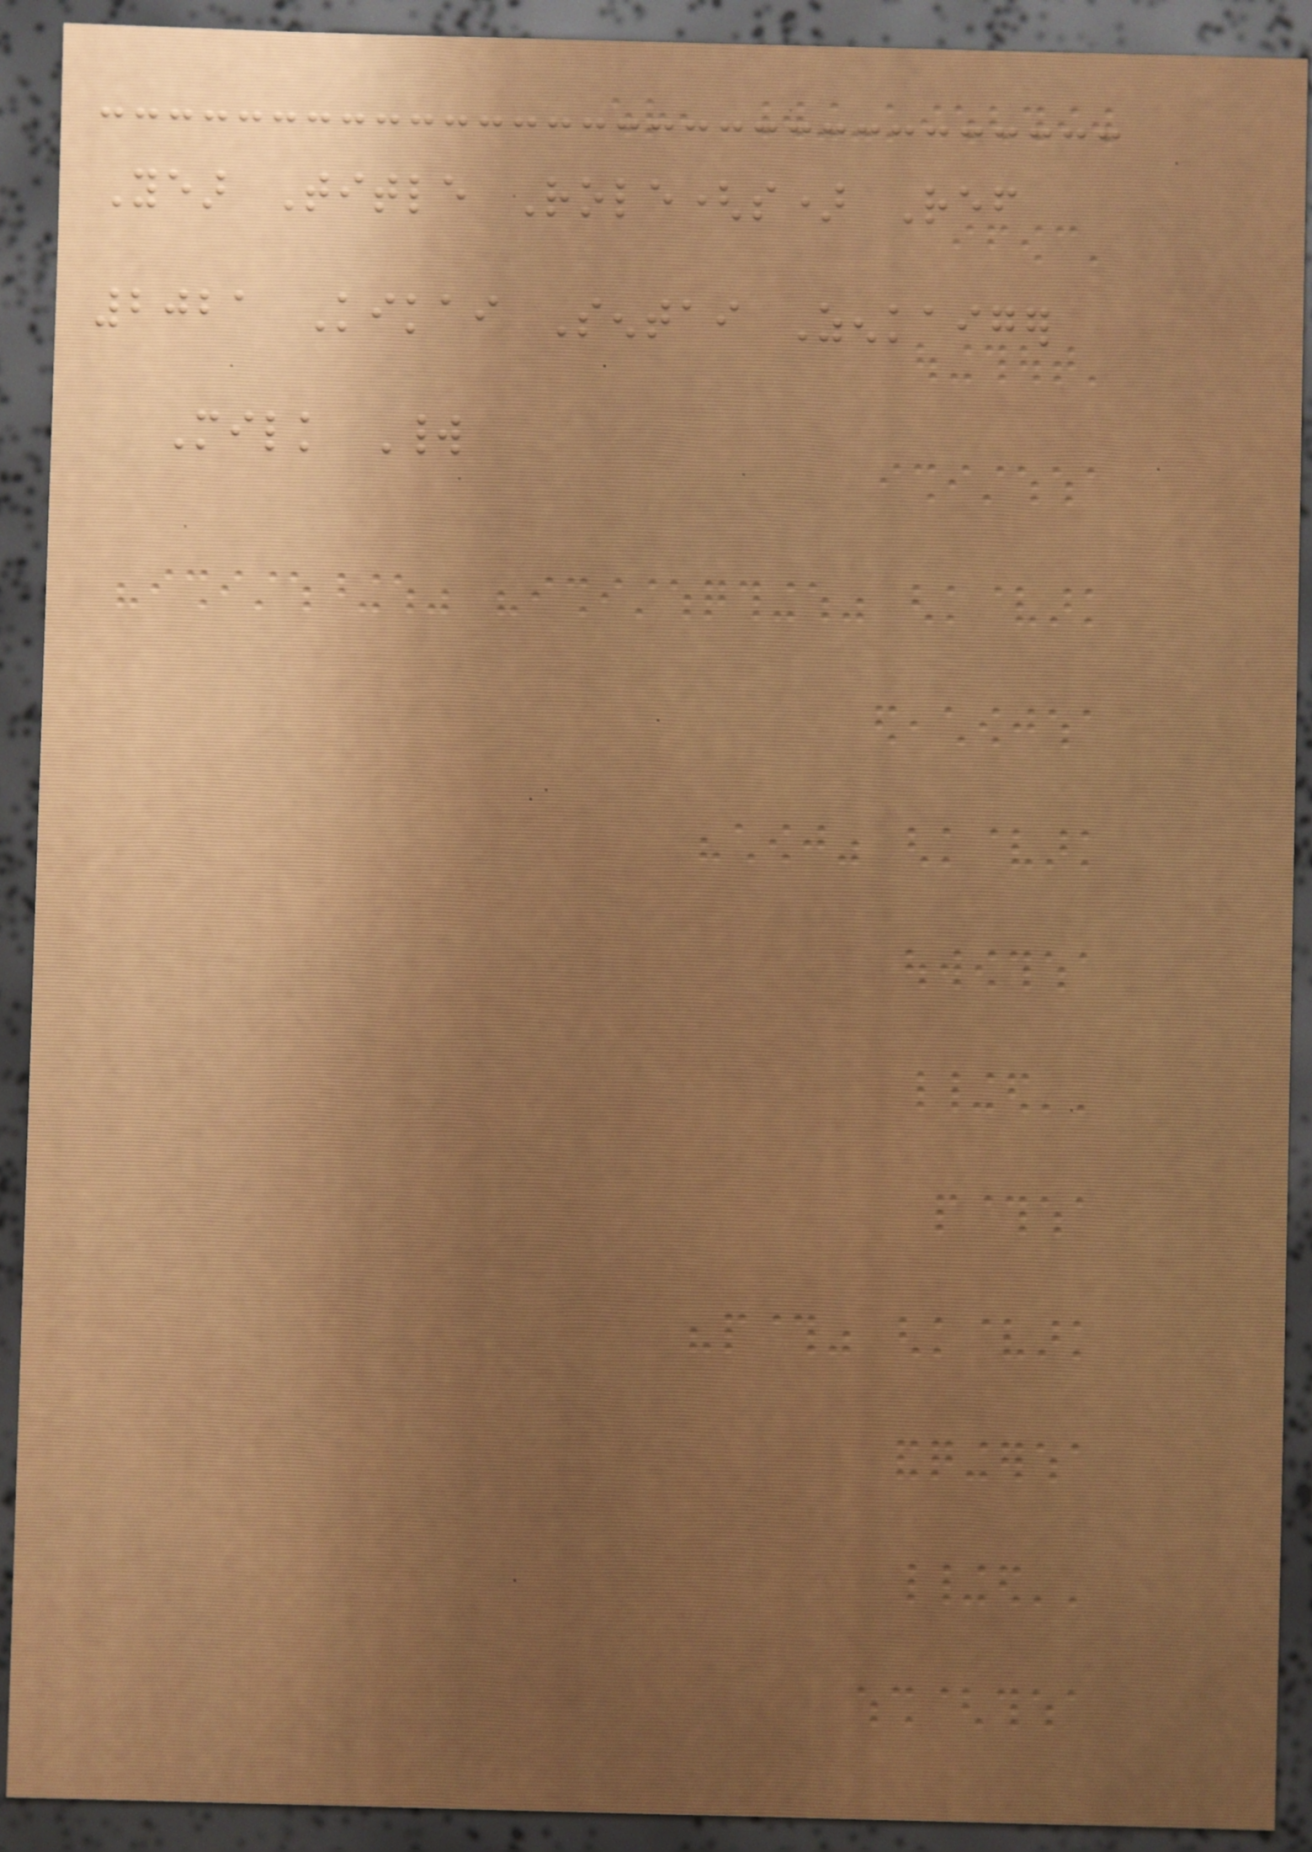Year Title Role(s) Ref
2021 Kikai Sentai Zenkaiger
Milk World
